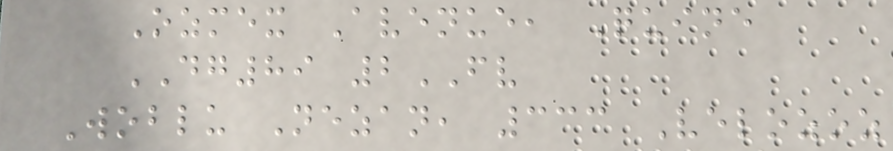Ozmex Avenue, Quine
DG89 2FV
Woblu Nezan, 333 Velozoz
